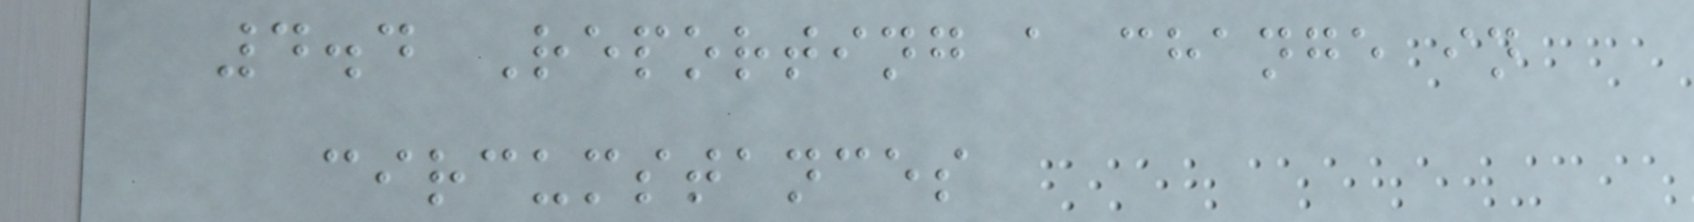4.4 Reporting a change in
circumstances
